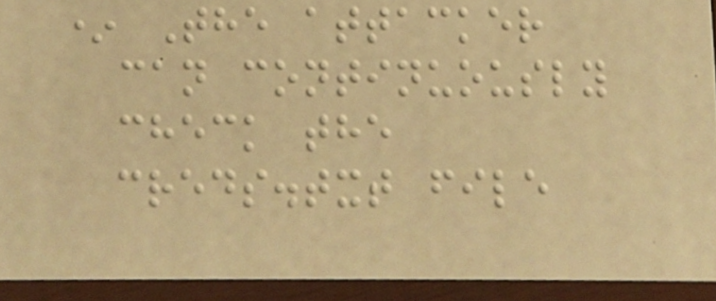* The attacker
can continuously
check the
creds.txt file
